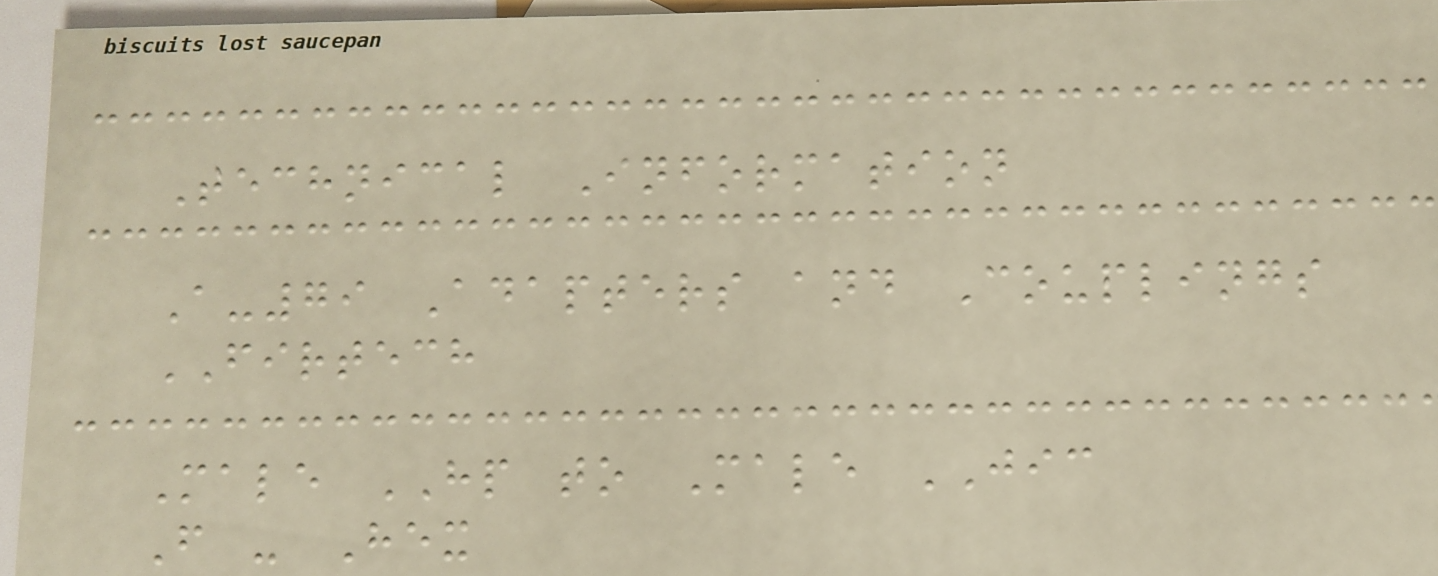Technical Information
A-79 Adapters and Couplings
FIRTECH
Male HP to Male JIC
F - Hex
